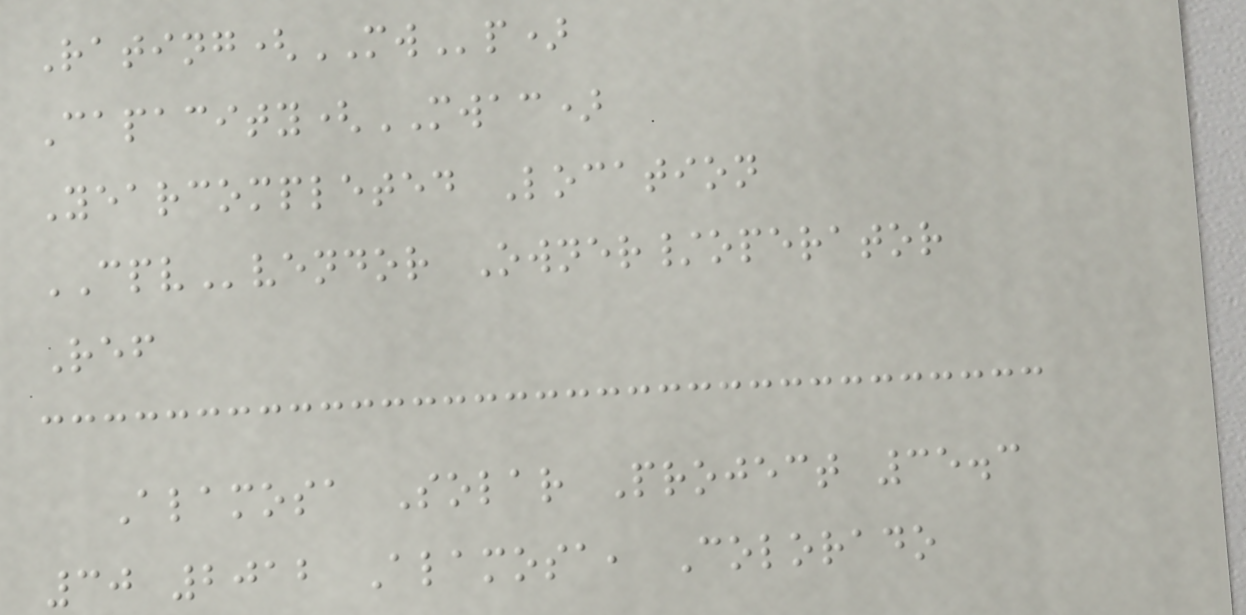Rating(MWp)
Capacity(MWAC)
Yearcompleted Location
CPVvendor Owner/operator
Ref
Alamosa Solar Project 35.3
30 2012 Alamosa, Colorado
